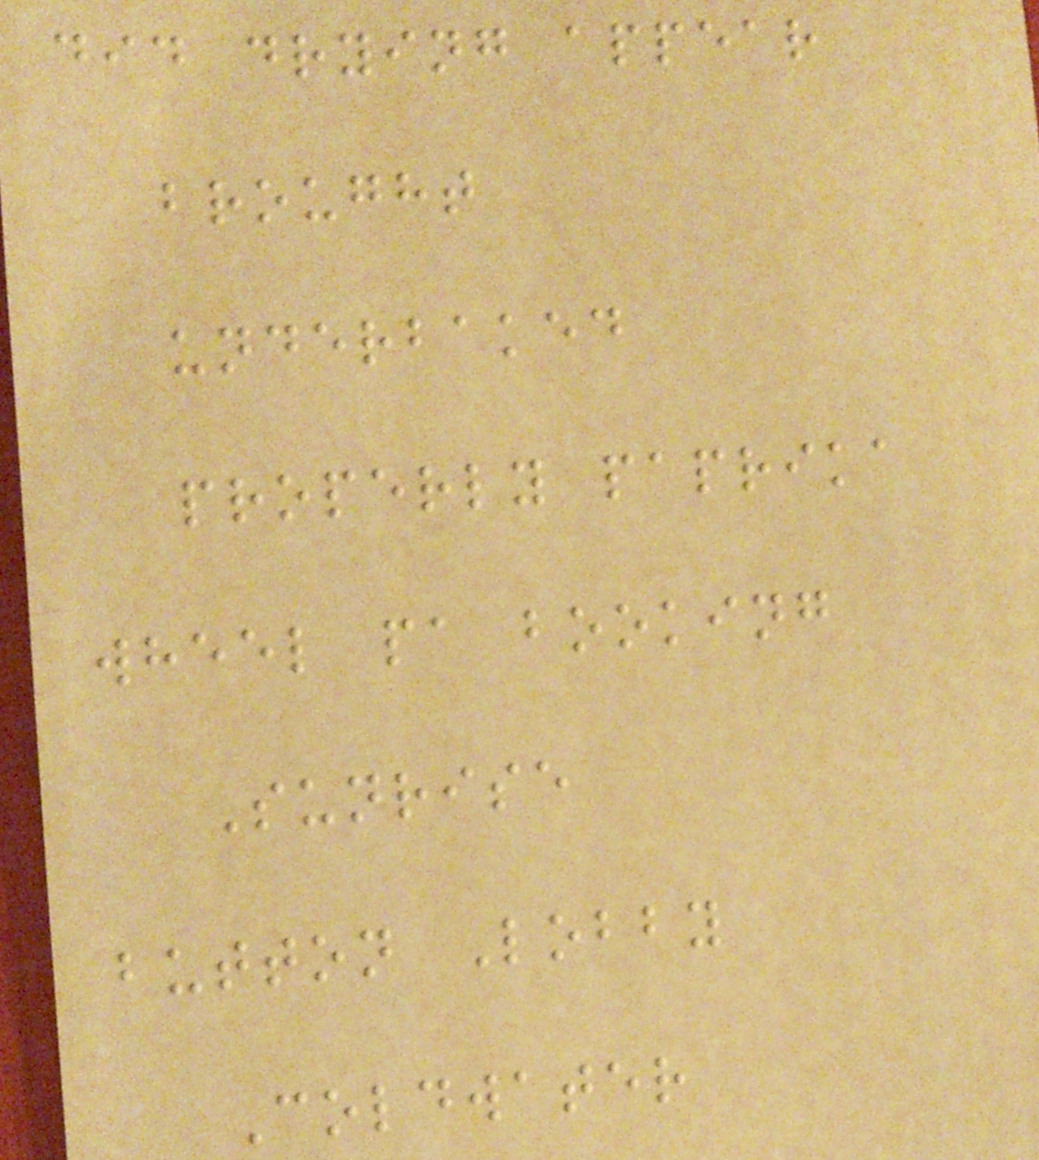did drying appear
brought
underbaked
properly paprika
wheel pa booking
Sunrise
button Lobby
Coldwater
